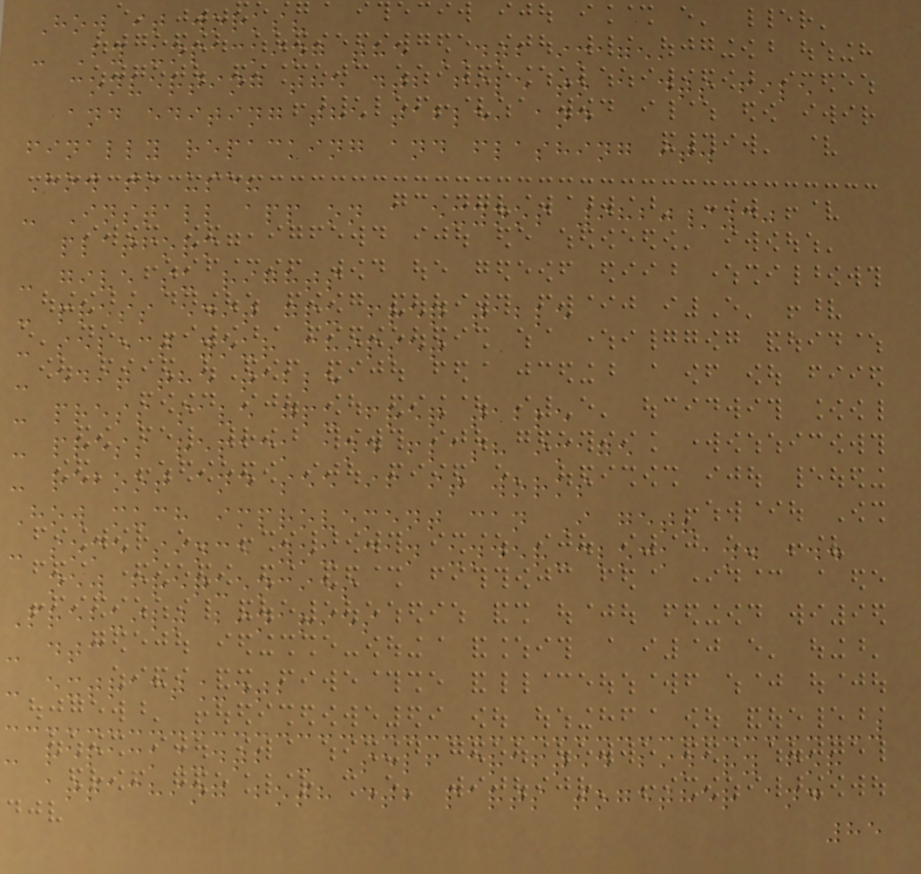How it works?
- By unpacking the DTB image,
converting the dtb file to a dts file
and editing the table, and
finally repacking and flashing it.
How to use?
- Install app on a exynos 9820/30
platform
- give su rights
- press edit gpu freq table
- select your chipset
- edit the table
- press save gpu freq table
- press repack and flash image
- reboot and see if it works
How much improvement can I get?
- some since you can under-clock and add
new frequencies
Prebuilt binaries
- dtc
- extract_dtb
- repack_dtb - Self crafted binary for
attaching both dtb parts together and
85
